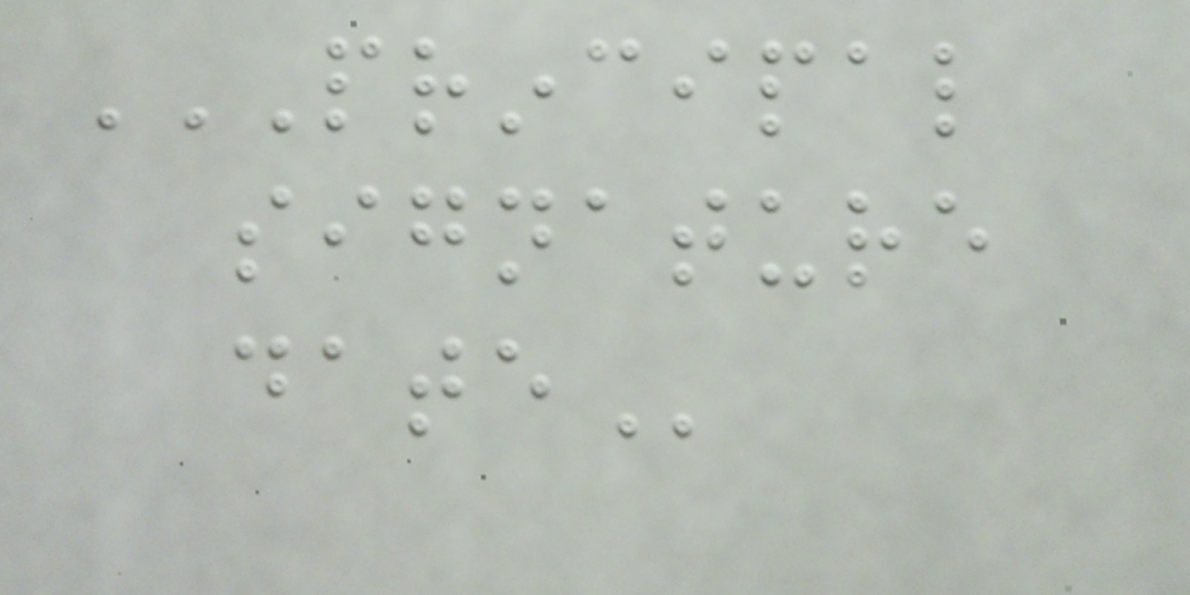PRINCIPAL
SIGNATURE
DATE
